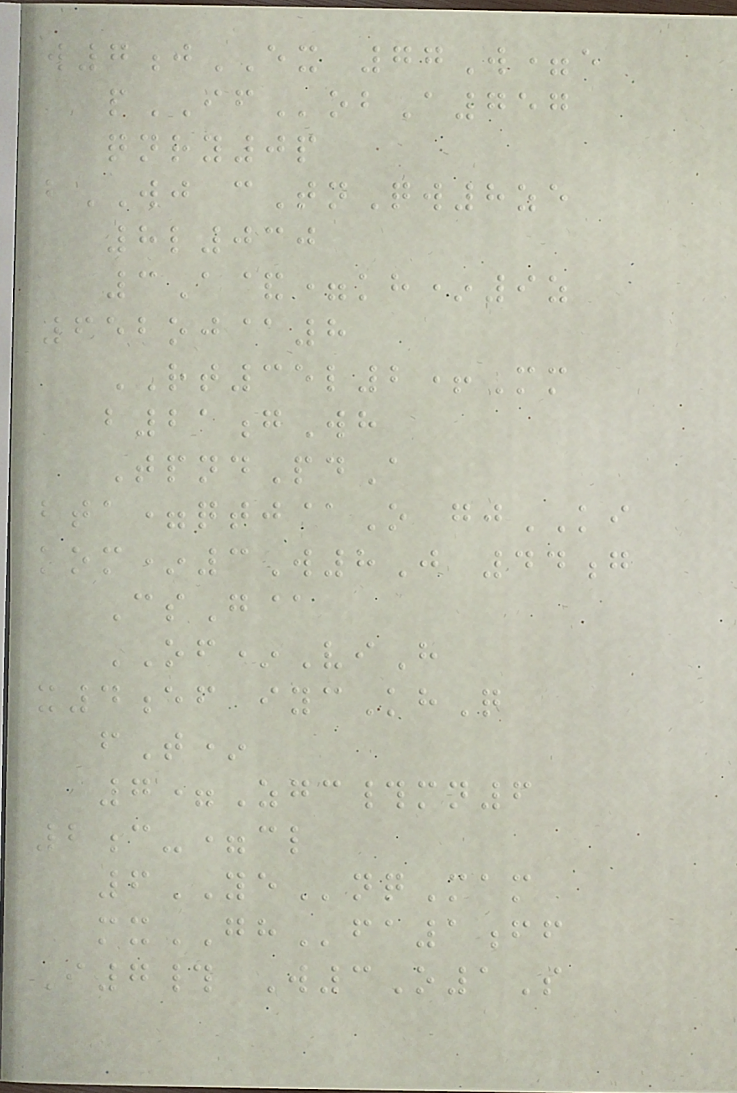w7jEX 77W=e
pIFobA757
qnry0p
bWJ cTnQw8ze
8l030
3A&=kh*9z
652oj@8
RT35l2+Mm
b21gWh
TpndPdA
bta=qtj@O gjKI
kom*3W8J 44g
CsG@
OF*ViH
x4ef iycKhQ
fT*
7=Zgc#mn6
2c-=cl
6YEnqMam
mxGHfa1ff
I7# W3O1S
